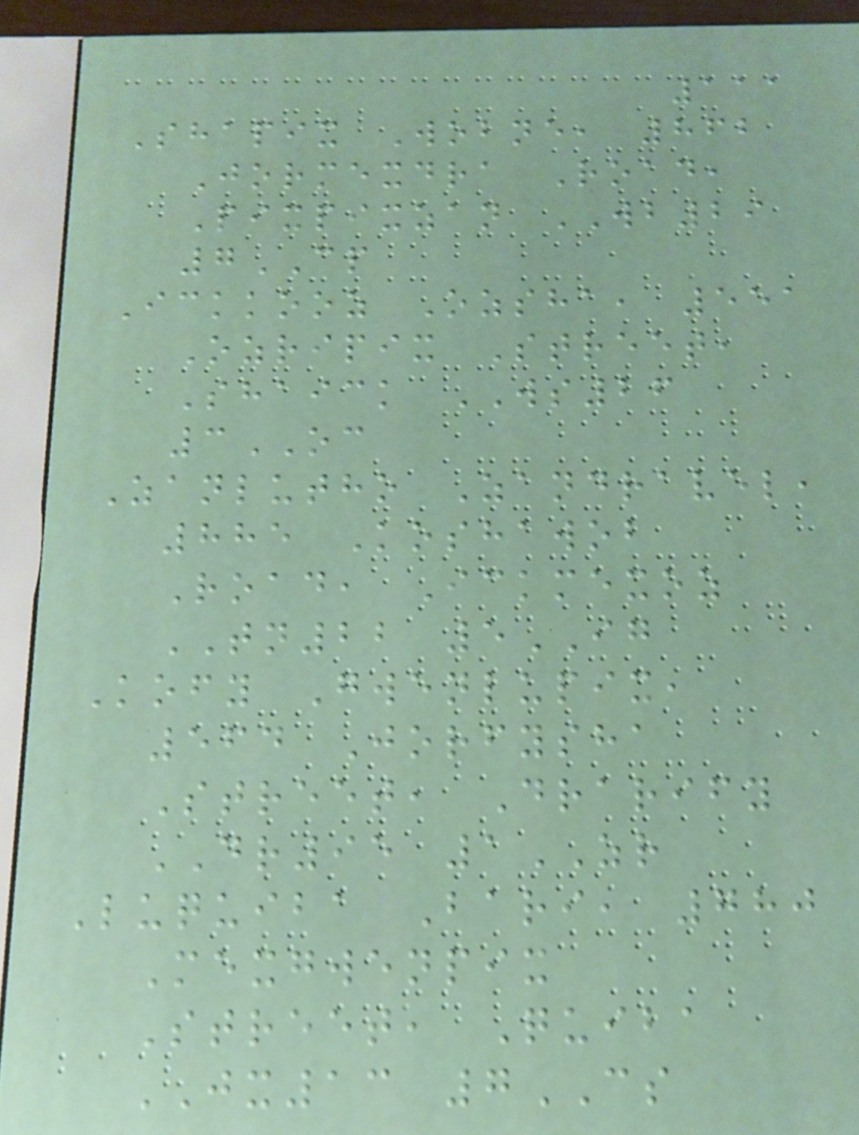111
Shapix Wobne, 862
Jormexdra Road,
Pixpixzan WB29
7CP
Ickkooz Ozsha, 551
Ozripix Street,
Shaick WS26
3OC
Zanlutho Zandravel,
885 Koshawob
Road, Ickmexoz
TN22 5IG
Kofy Gwenlupix,
564 Jorfysha
Street, Drarify
DR95 1ZR
Luquiba Bari, 780
Mexgwenpix
Street, Quiba
JX13 7CS
